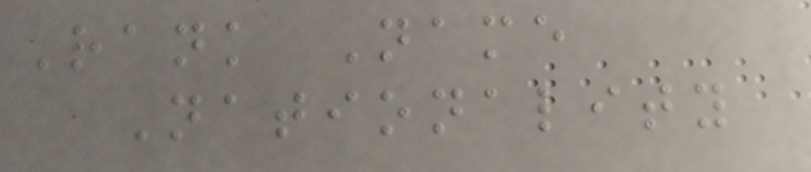Rank Name
Nationality
